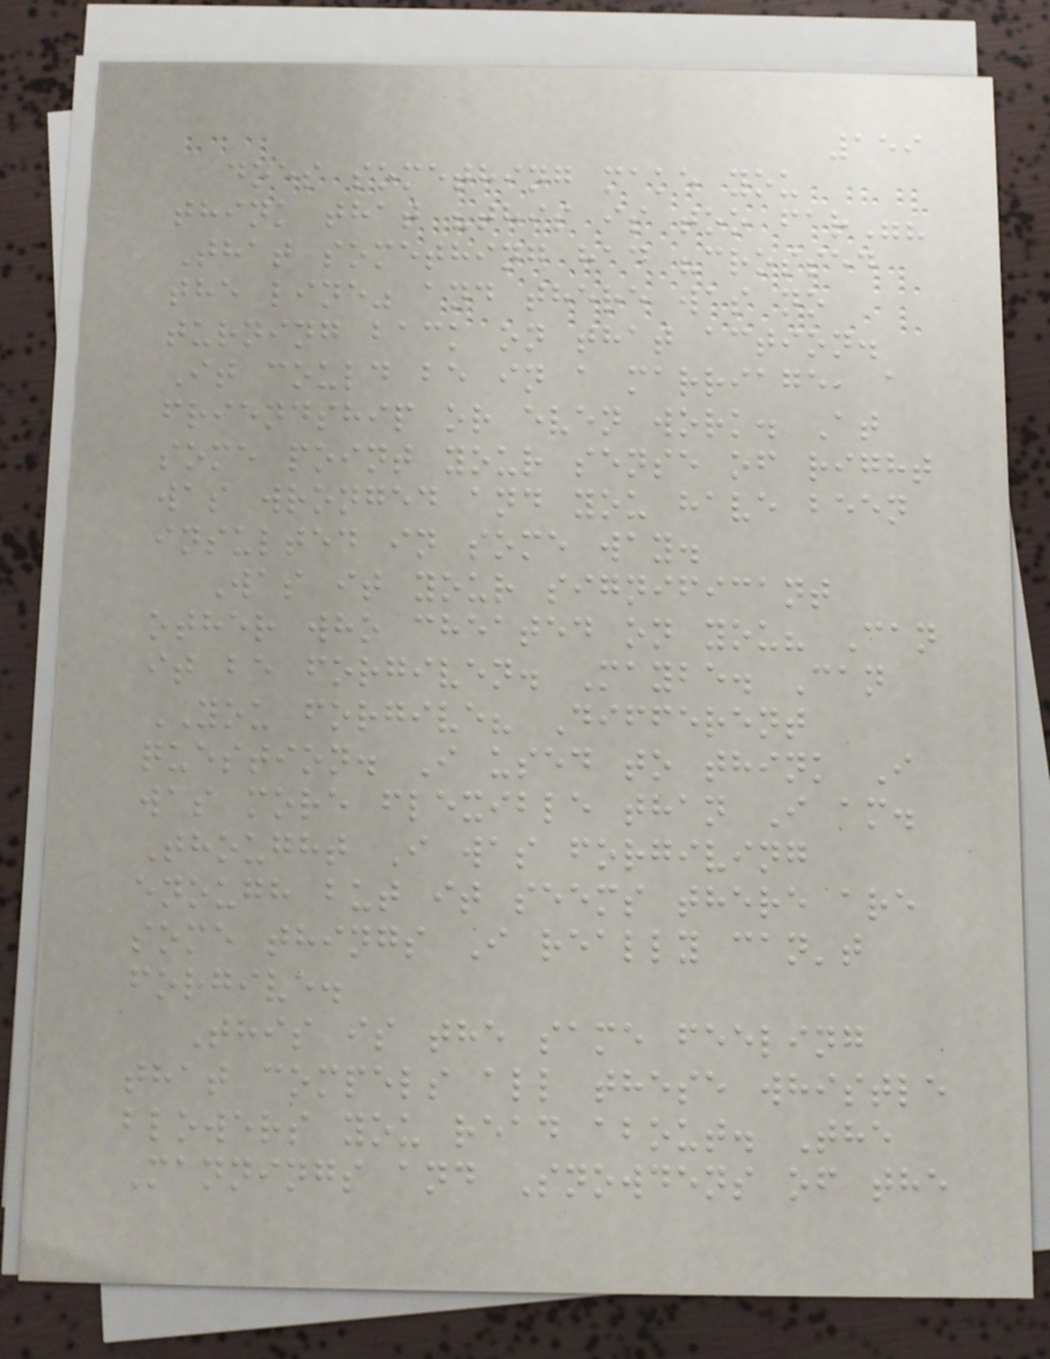159
does something make you
think that "this is too far"?
That something had "crossed
the line" and there was no
turning back on that action.
It could be in a marriage, a
friendship or even work. At
some point your sense of right
was wronged and you have been
insulted in some way.
Was it your significant
other who cheated on you? Can
it be forgiven. Maybe. Can
YOU forgive? Different
question. I used to think I
was more flexible than I am.
Thought I was forgiving
enough but it seems there are
some things I really can't
forgive.
This is the same feeling
that compels all these whistle
blowers you read about. The
Mannings and Snowdens of the
